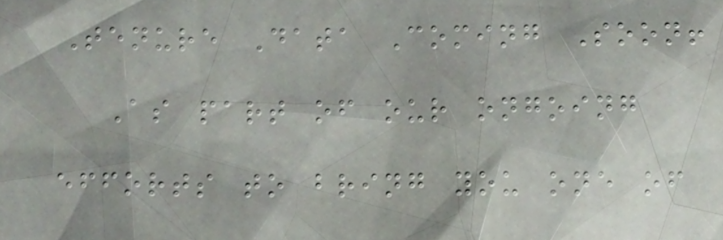Tenure Data Coming Soon!
As part of our ongoing
efforts to bring you one of
